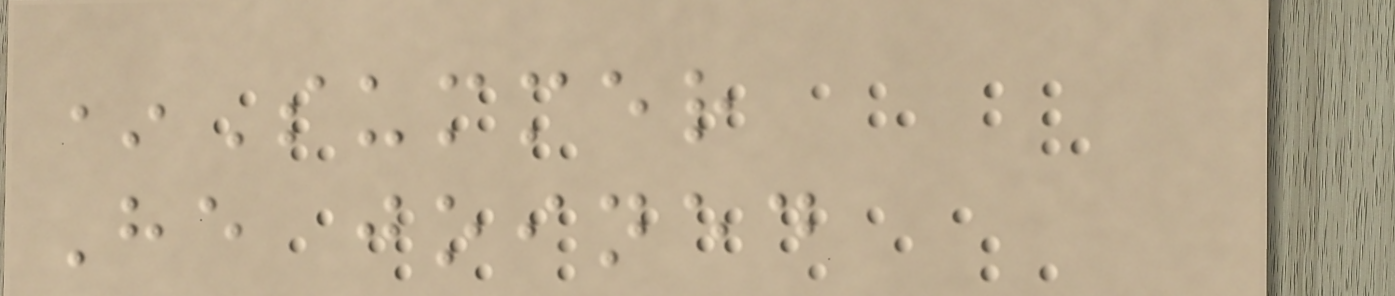*Summer
He joined
